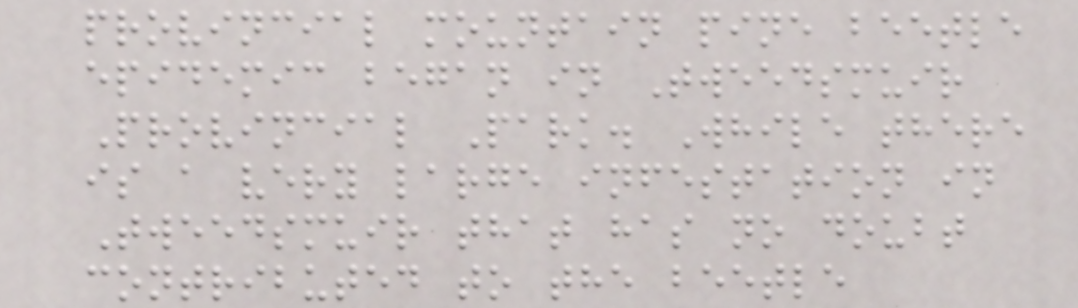provincial mountain pine beetle
epidemic began in Tweedsmuir
Provincial Park. While there
is a very large infestation in
Tweedsmuir that has no doubt
contributed to the beetle
